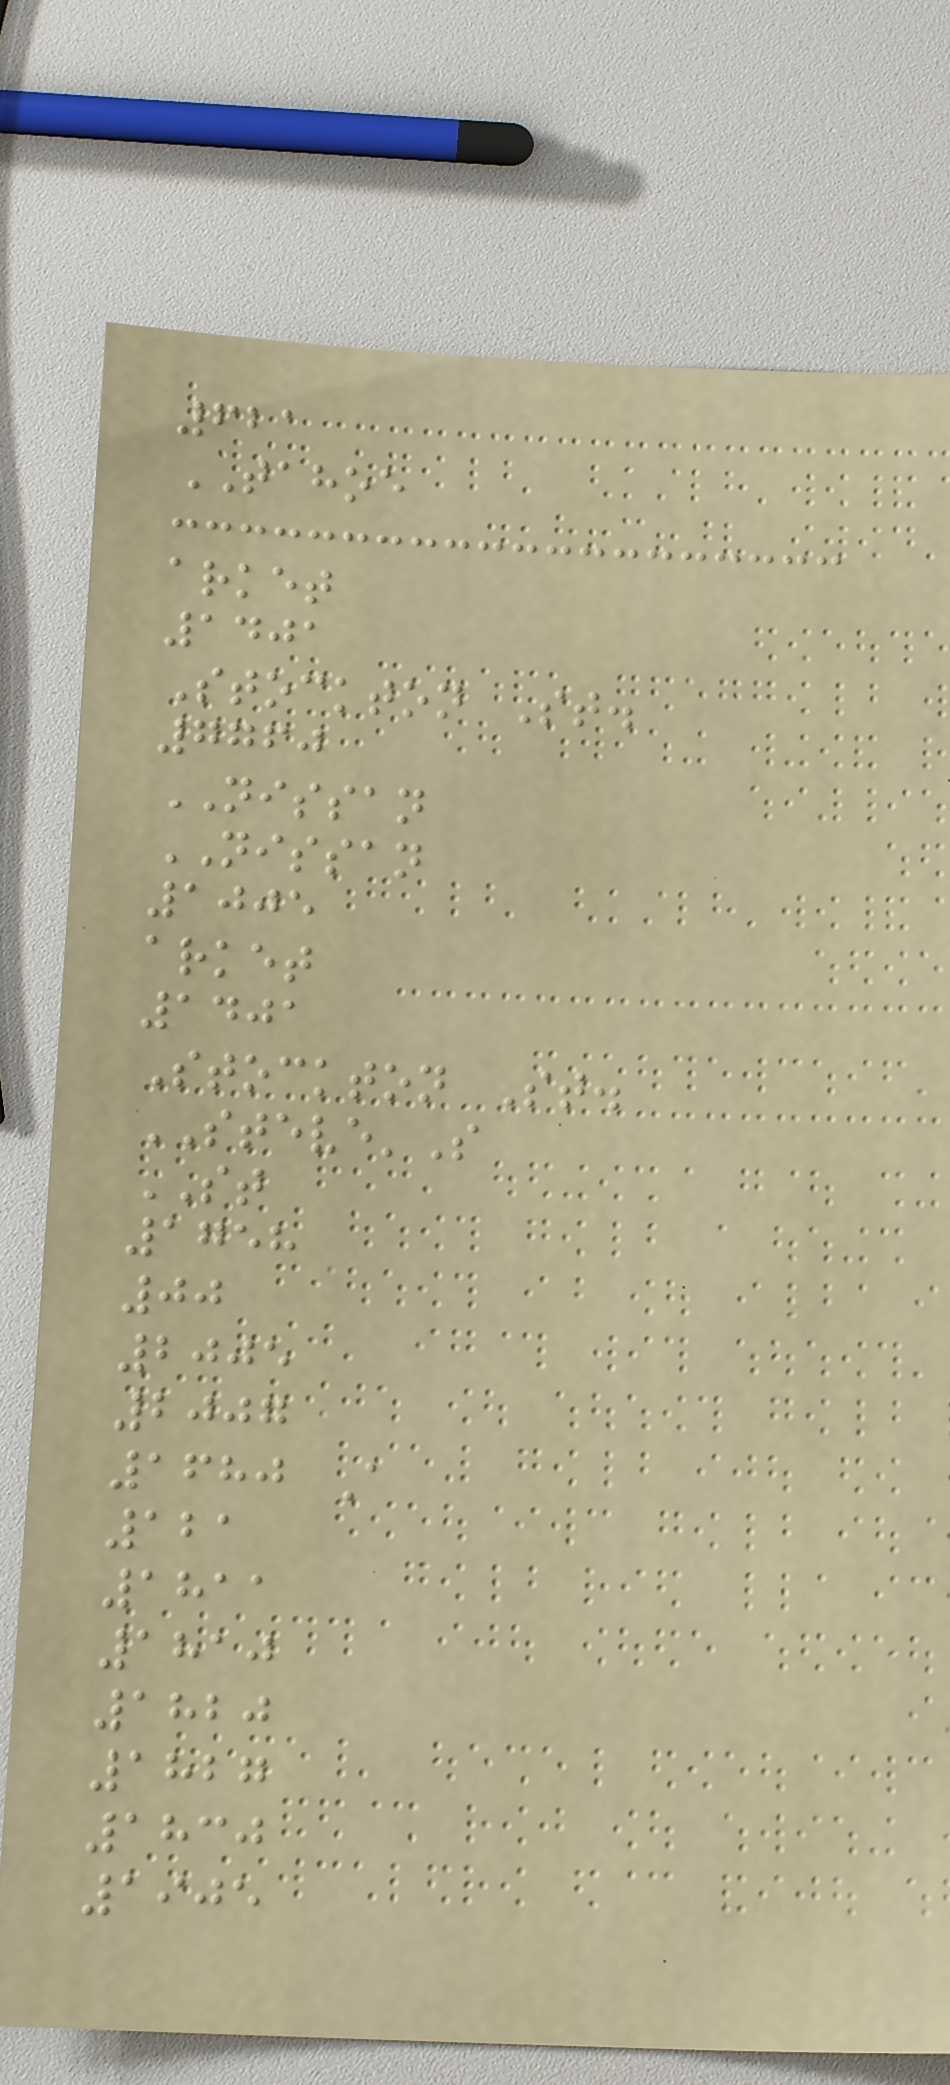621
TAHOE
arket
1401
Stockton St.
7760
NISSAN
NISSAN
1005
arket
1401
Stockton St.
STEVE'S
ST
1758
00
2005
2007
1680 A
121
1811
1810
1820
1827
1830
1905
